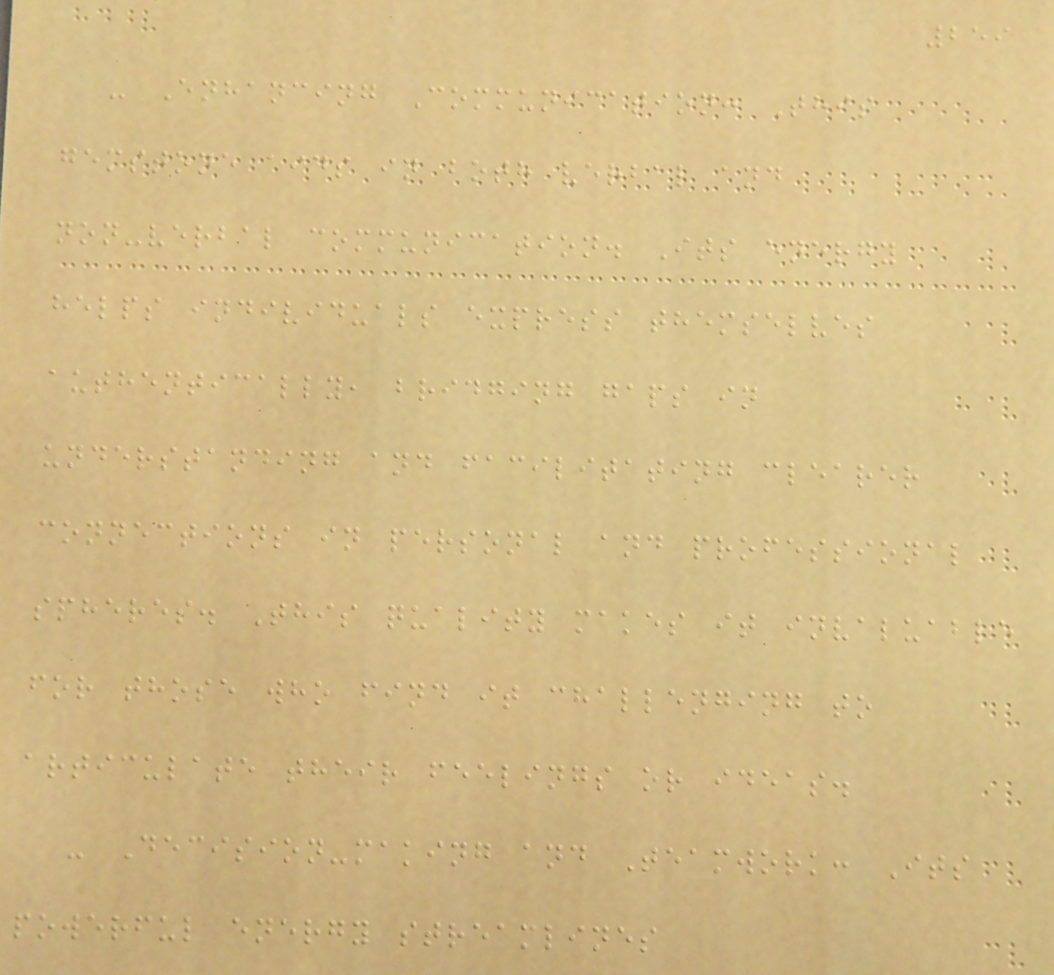259
- Enhancing Communication: This
gemstone aids in both verbal and
non-verbal communication. Its energy
helps individuals express themselves
authentically, bridging gaps in
understanding and facilitating clearer
connections in personal and professional
spheres. This quality makes it invaluable
for those who find it challenging to
articulate their feelings or ideas.
- Decision-making and Teamwork: Its
powerful energy streamlines
